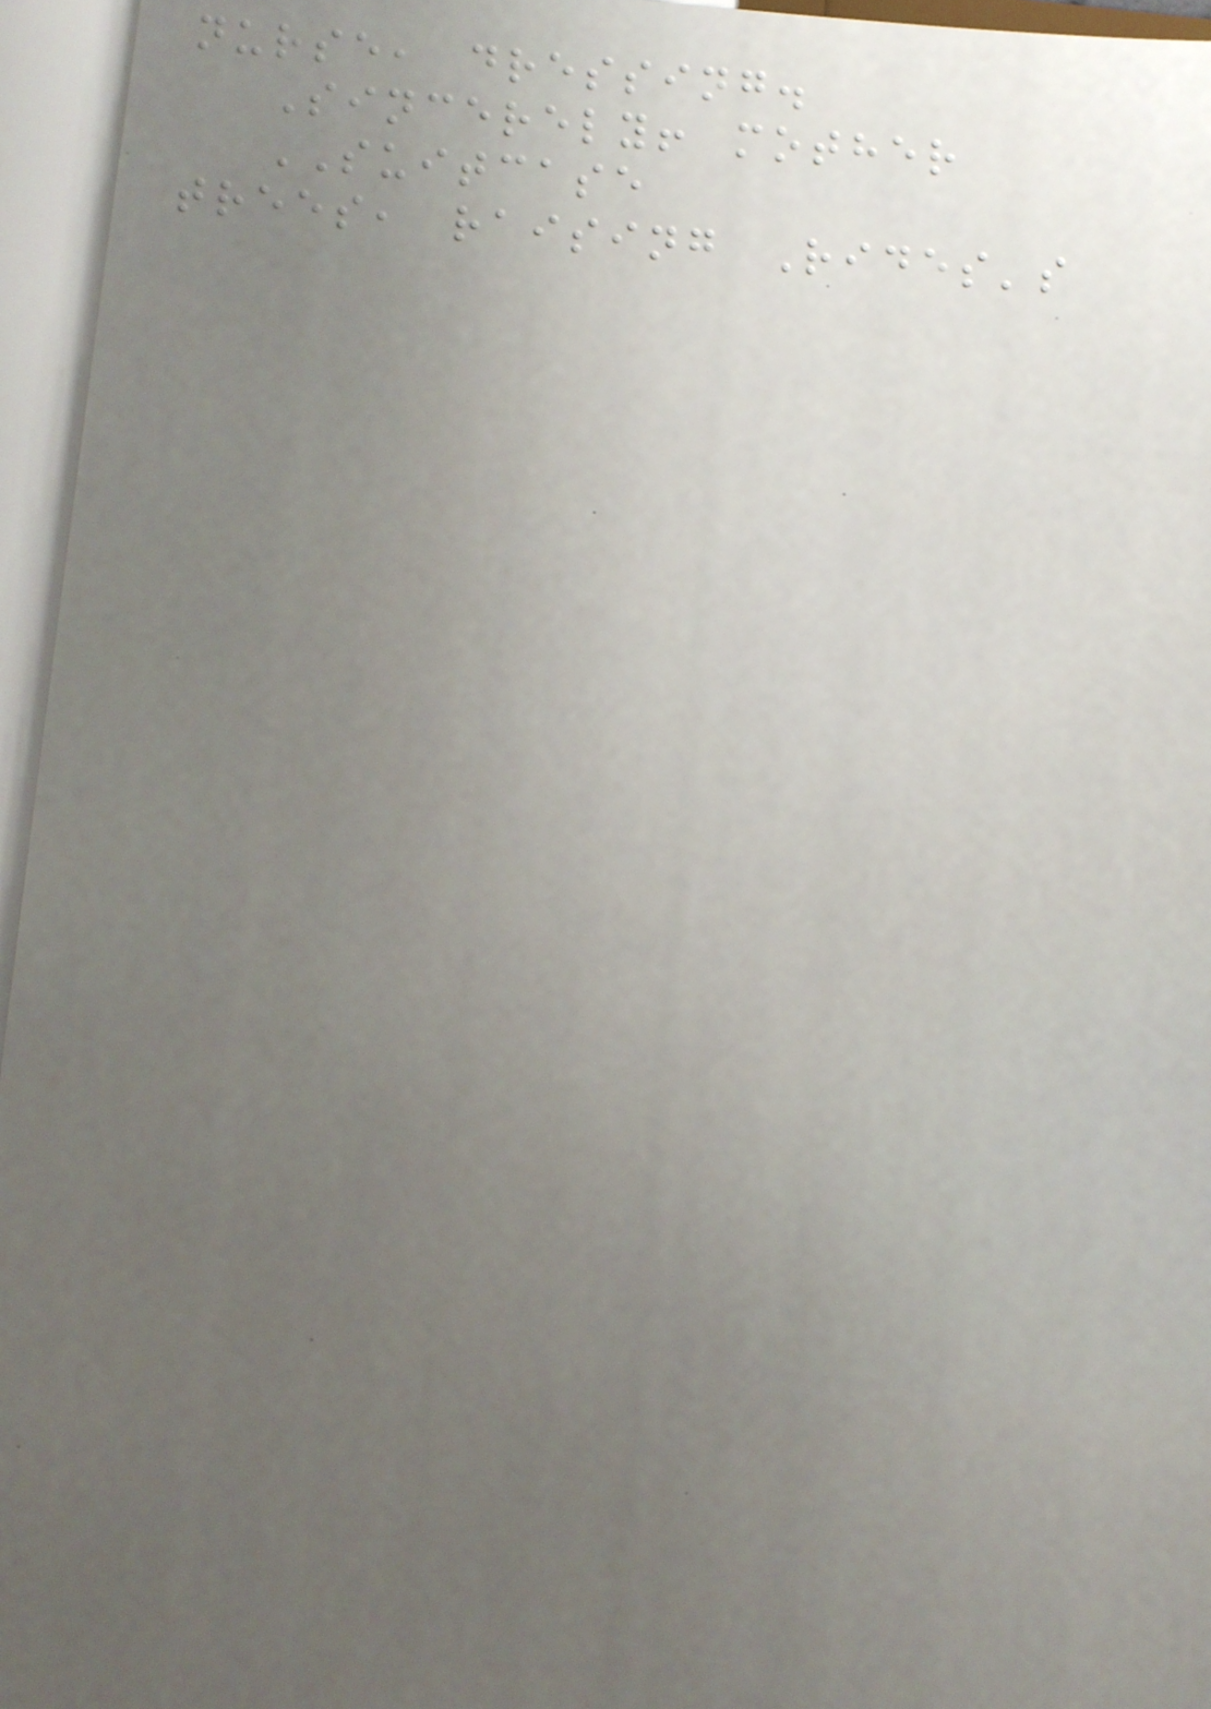nurse, dressing.
Sincerely! mother
SUITCASE
trees, raising Rides's
